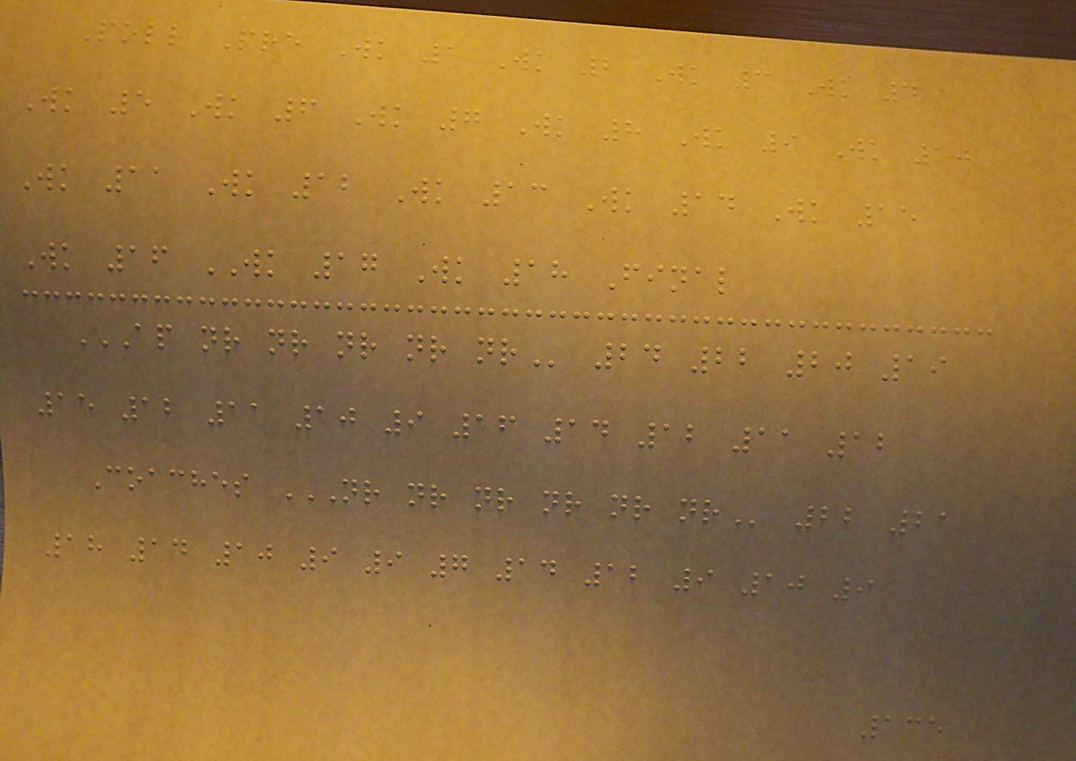Poll Pre Wk 1 Wk 2 Wk 3 Wk 4
Wk 5 Wk 6 Wk 7 Wk 8 Wk 9 Wk 10
Wk 11 Wk 12 Wk 13 Wk 14 Wk 15
Wk 16 WK 17 Wk 18 Final
AP NR NR NR NR NR 24 22 20 19
15 12 11 10 9 16 14 12 11 12
Coaches NR NR NR NR NR NR 22 21
18 14 10 9 9 7 14 12 9 10 9
135
